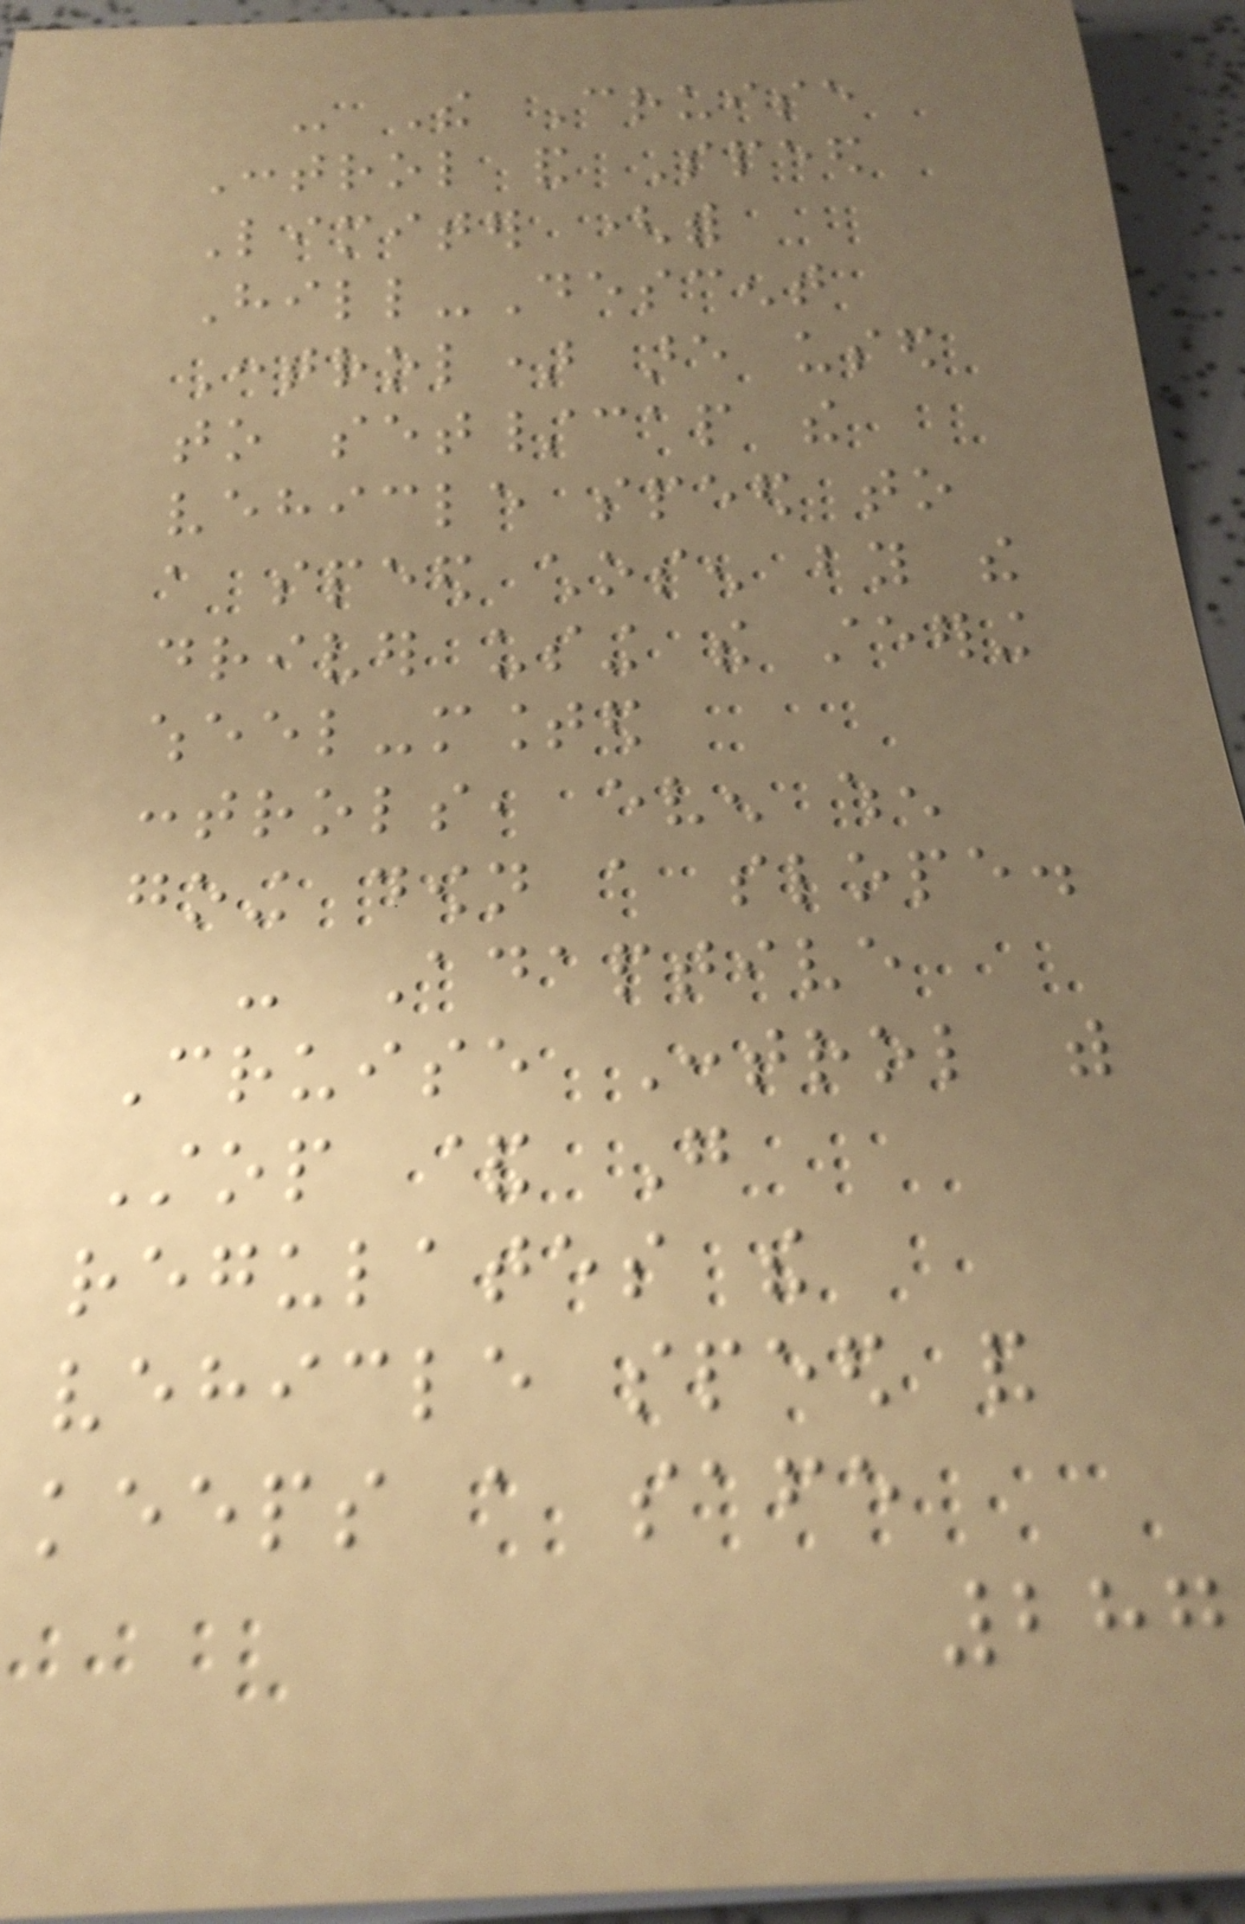- The Cruise
Control and Speed
Limiter (with
Hill-Descent
Control) are used
to set/cap the
vehicle speed to
a speed chosen by the
driver using the steering
wheel-mounted
controls, even when
going down a slope.
- Adaptive
Cruise Control with
Stop & Go
regulates the
vehicle speed and
keeps a safe
287
